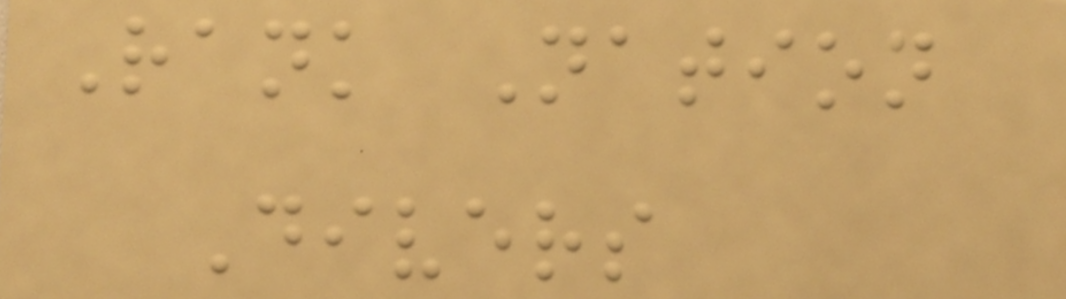Rank Nation
Divers
